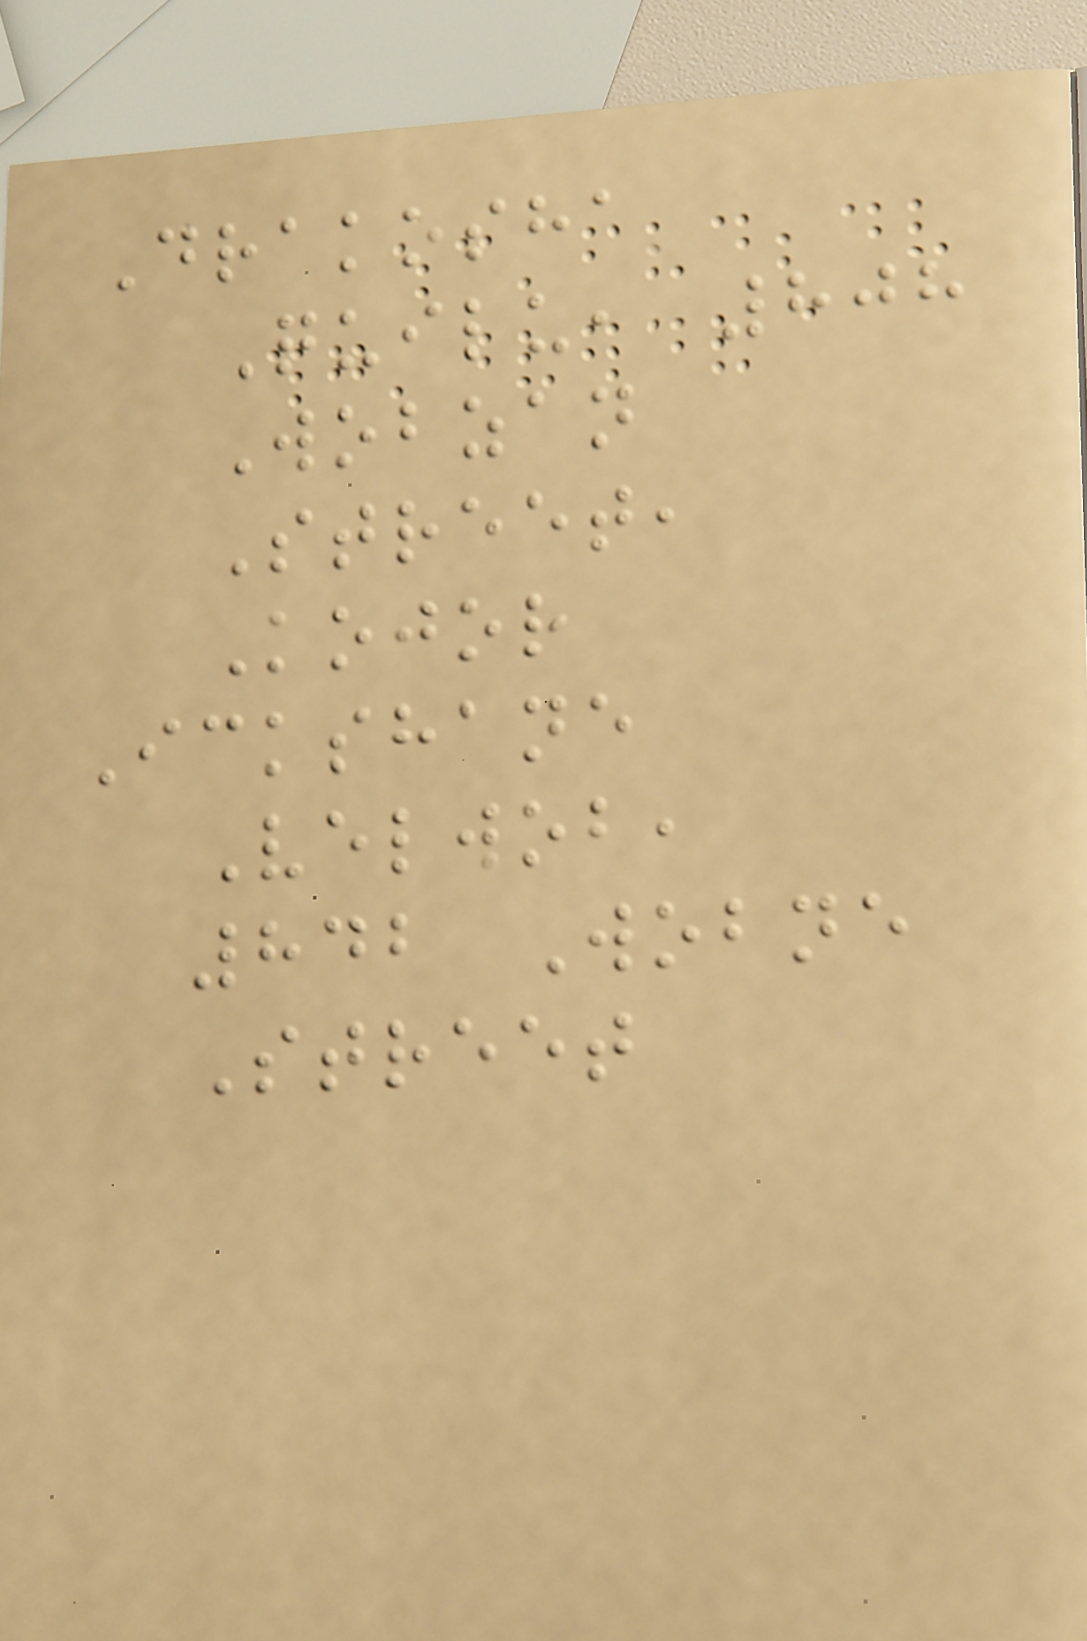Drakosha
Quilu, 808
Wobzan
Street,
Kojor
Ickshane
Velwob,
842 Wobne
Street
